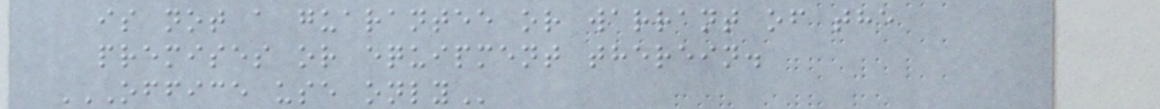is not a guarantee or warrant of the
premises or equipment therein.
OFFICE USE ONLY
